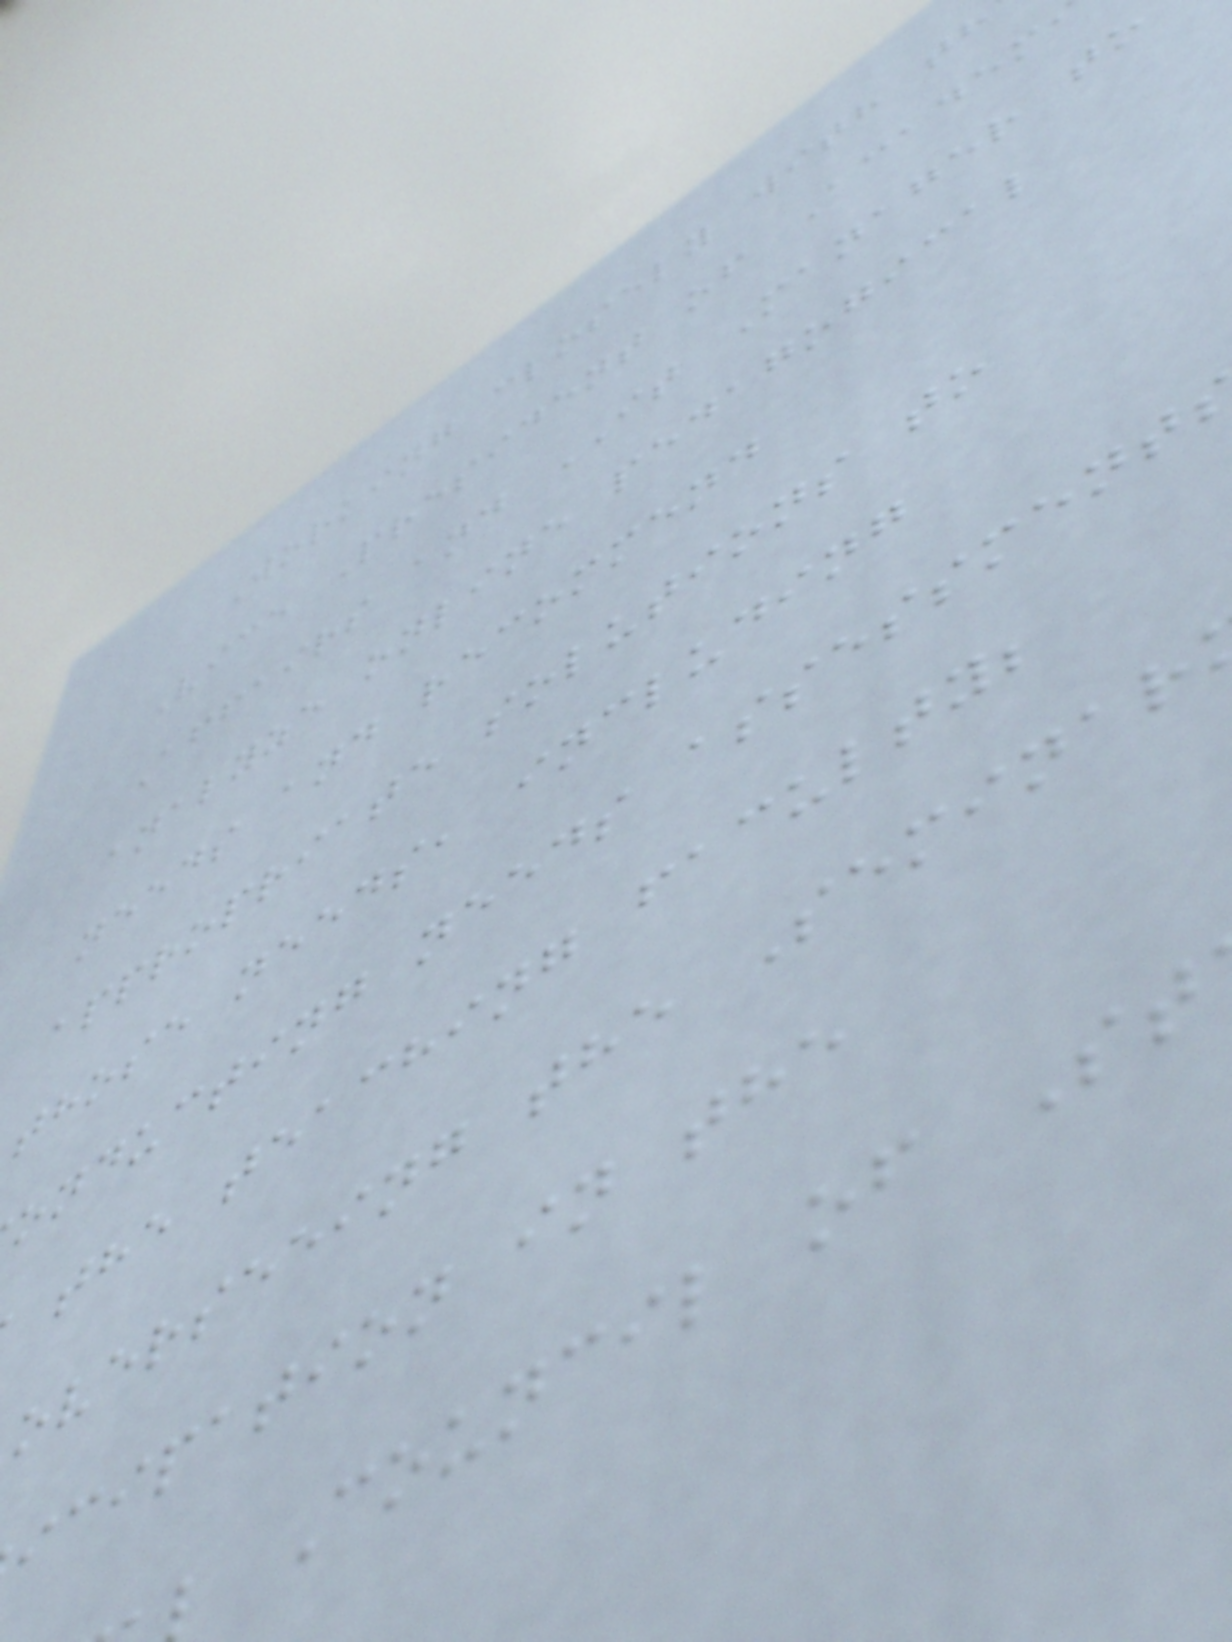Working closely with th
Vice President of Academ
Affairs and IT Manager to
analyze online pedagogical
needs and recommend
appropriate solutions to
those needs, including
onducting needs assessment
the teaching faculty;
overseeing the Seminar
icipation in the
Council of St
